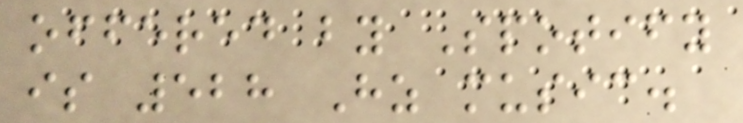offered by Spotify
is 528 Hz music.
